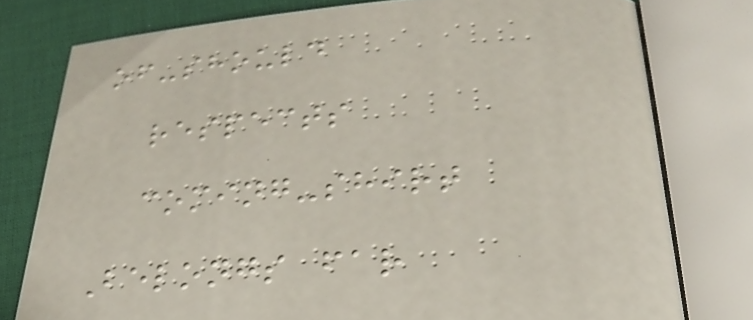of-should
respects
coming-shirt
Belongs far
